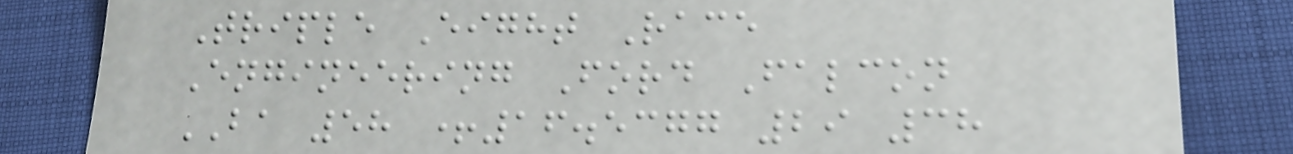Triple Eight Race
Engineering Ford Falcon
BA 58 +16.5377 29 38
